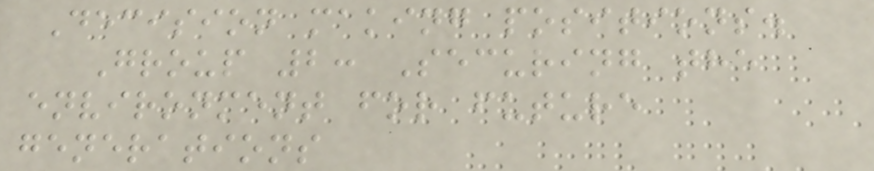Decision making positions.
Group 2: Securing the
environment for future
generations
